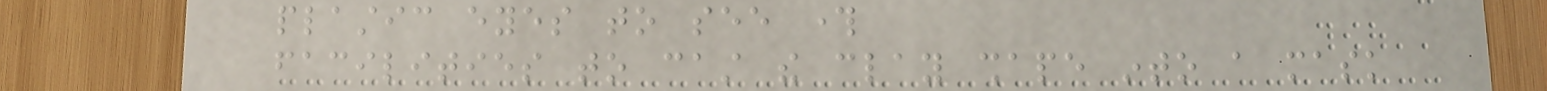plastic eyes to see through
facilities to cast the clay shape into a mask
